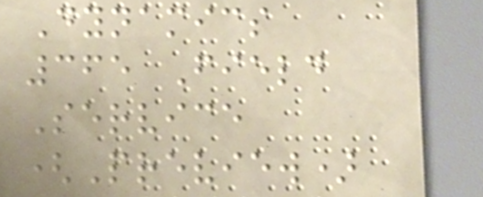Dynamics
365 Field
Service
(Preview)
